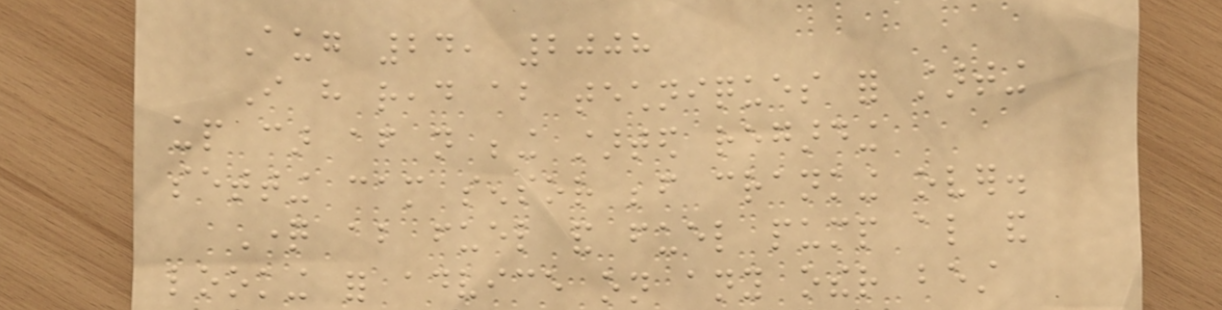Aug 24, 2008
I have read about techniques for starting
up car after not being started regarding
setting cam sensor before cranking over.
Question about fuel and fuel pump also and
looking for advice on any other best
